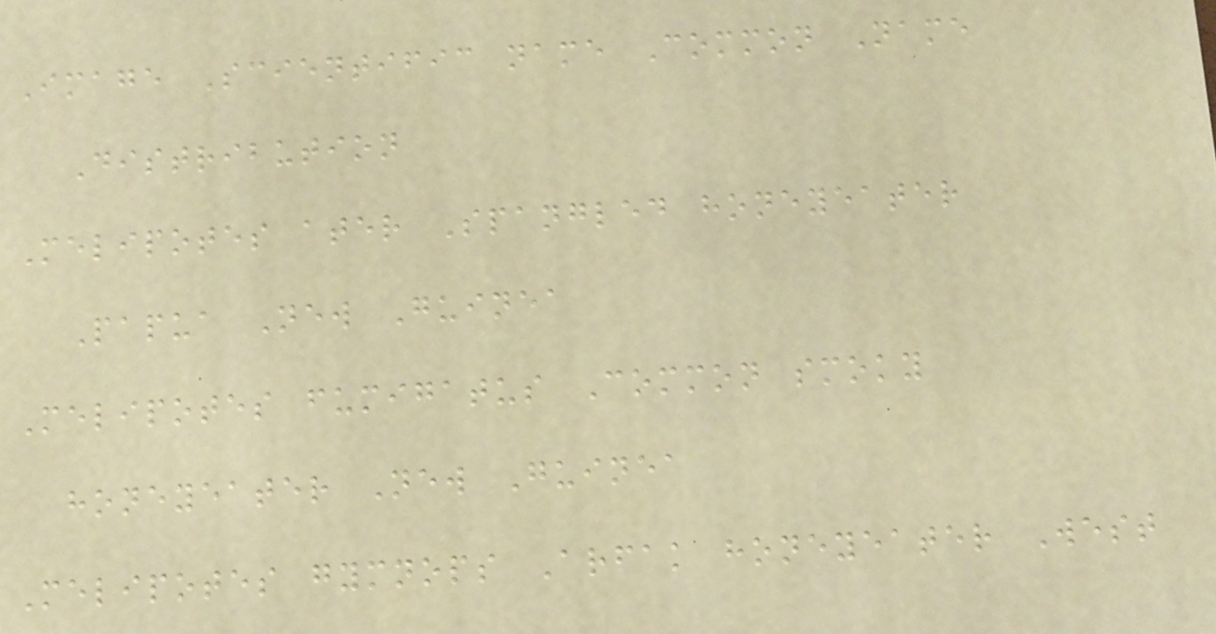Image Scientific name Common Name
Distribution
Melipotes ater Spangled honeyeater
Papua New Guinea
Melipotes fumigatus Common smoky
honeyeater New Guinea
Melipotes gymnops Arfak honeyeater West
